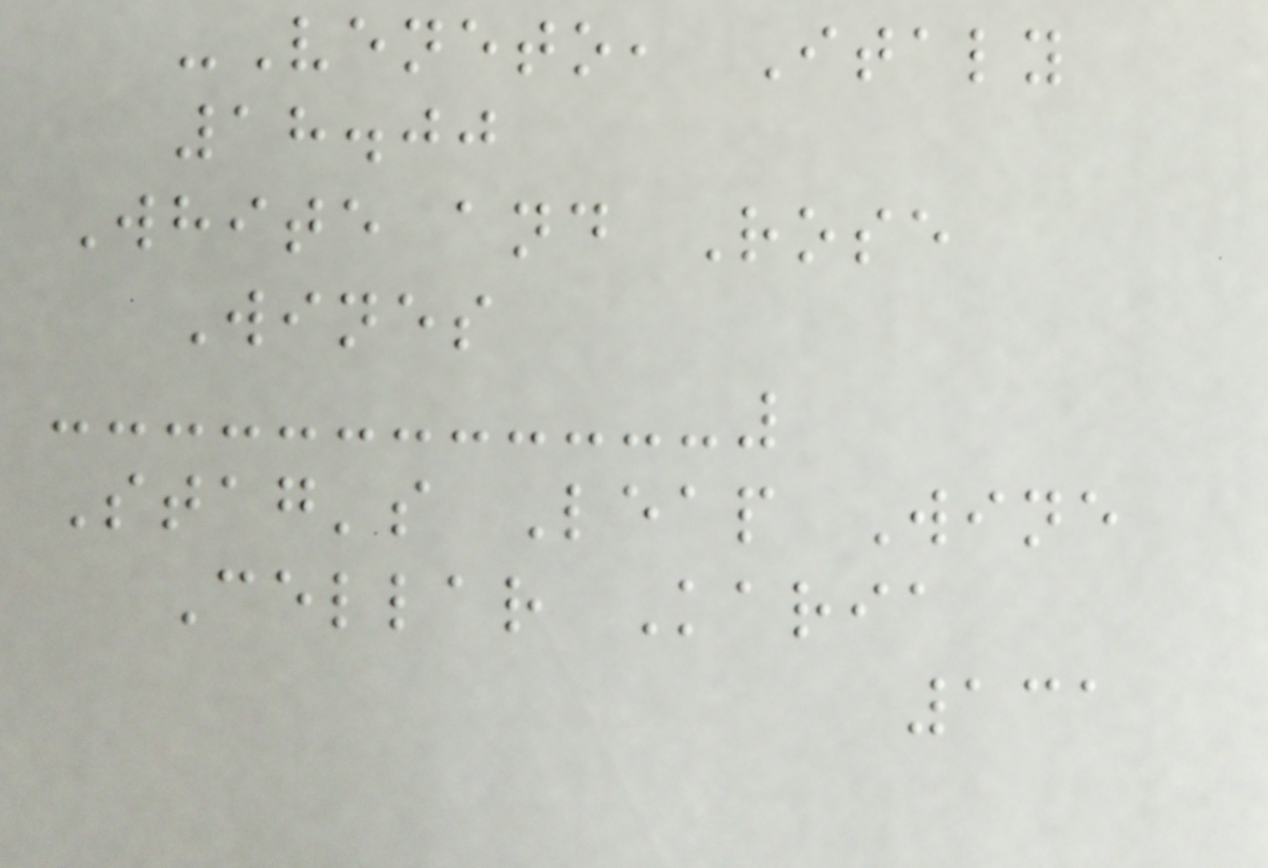-Veneto, Italy
18.00
White and Rose
Wines
Stag's Leap Wine
Cellar Karia
131
